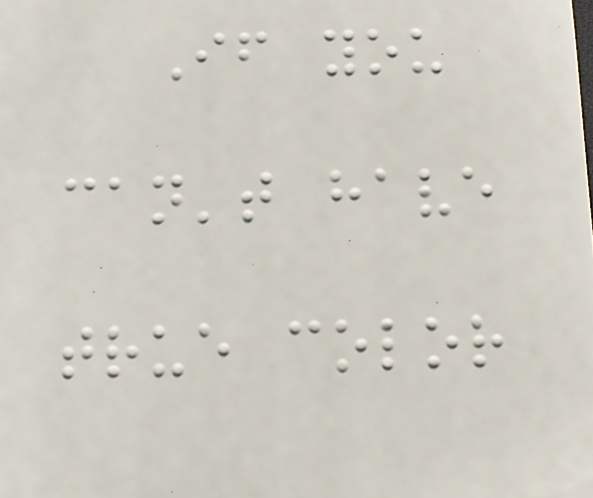If you
can't have
true color
